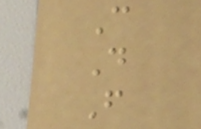C
D
F
